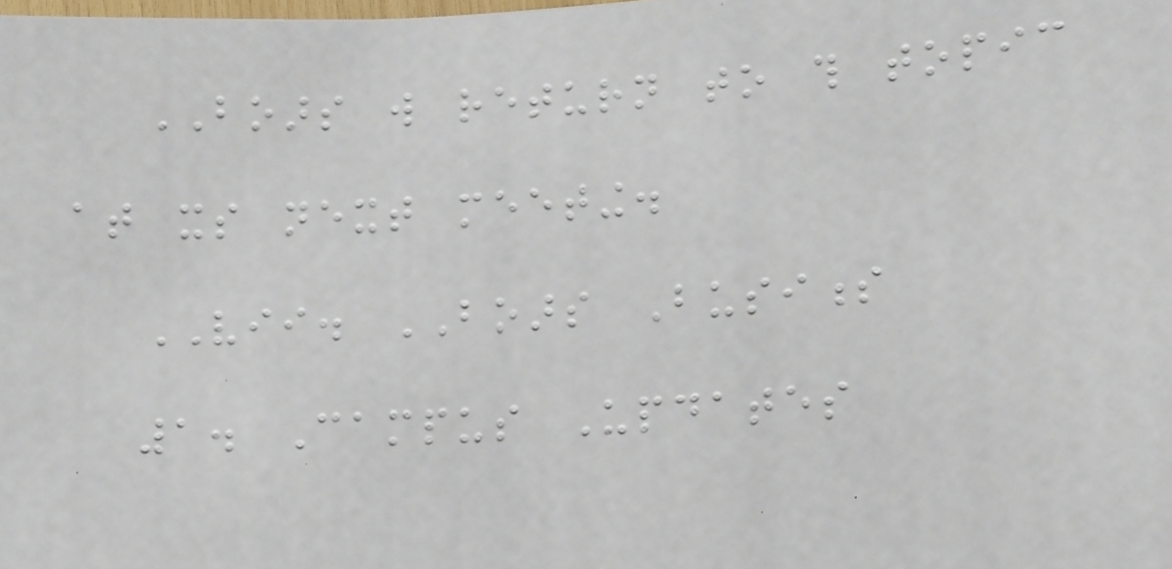BOARS will return to this topic
at its next meeting.
VII. BOARS Business
1. Campus Updates
